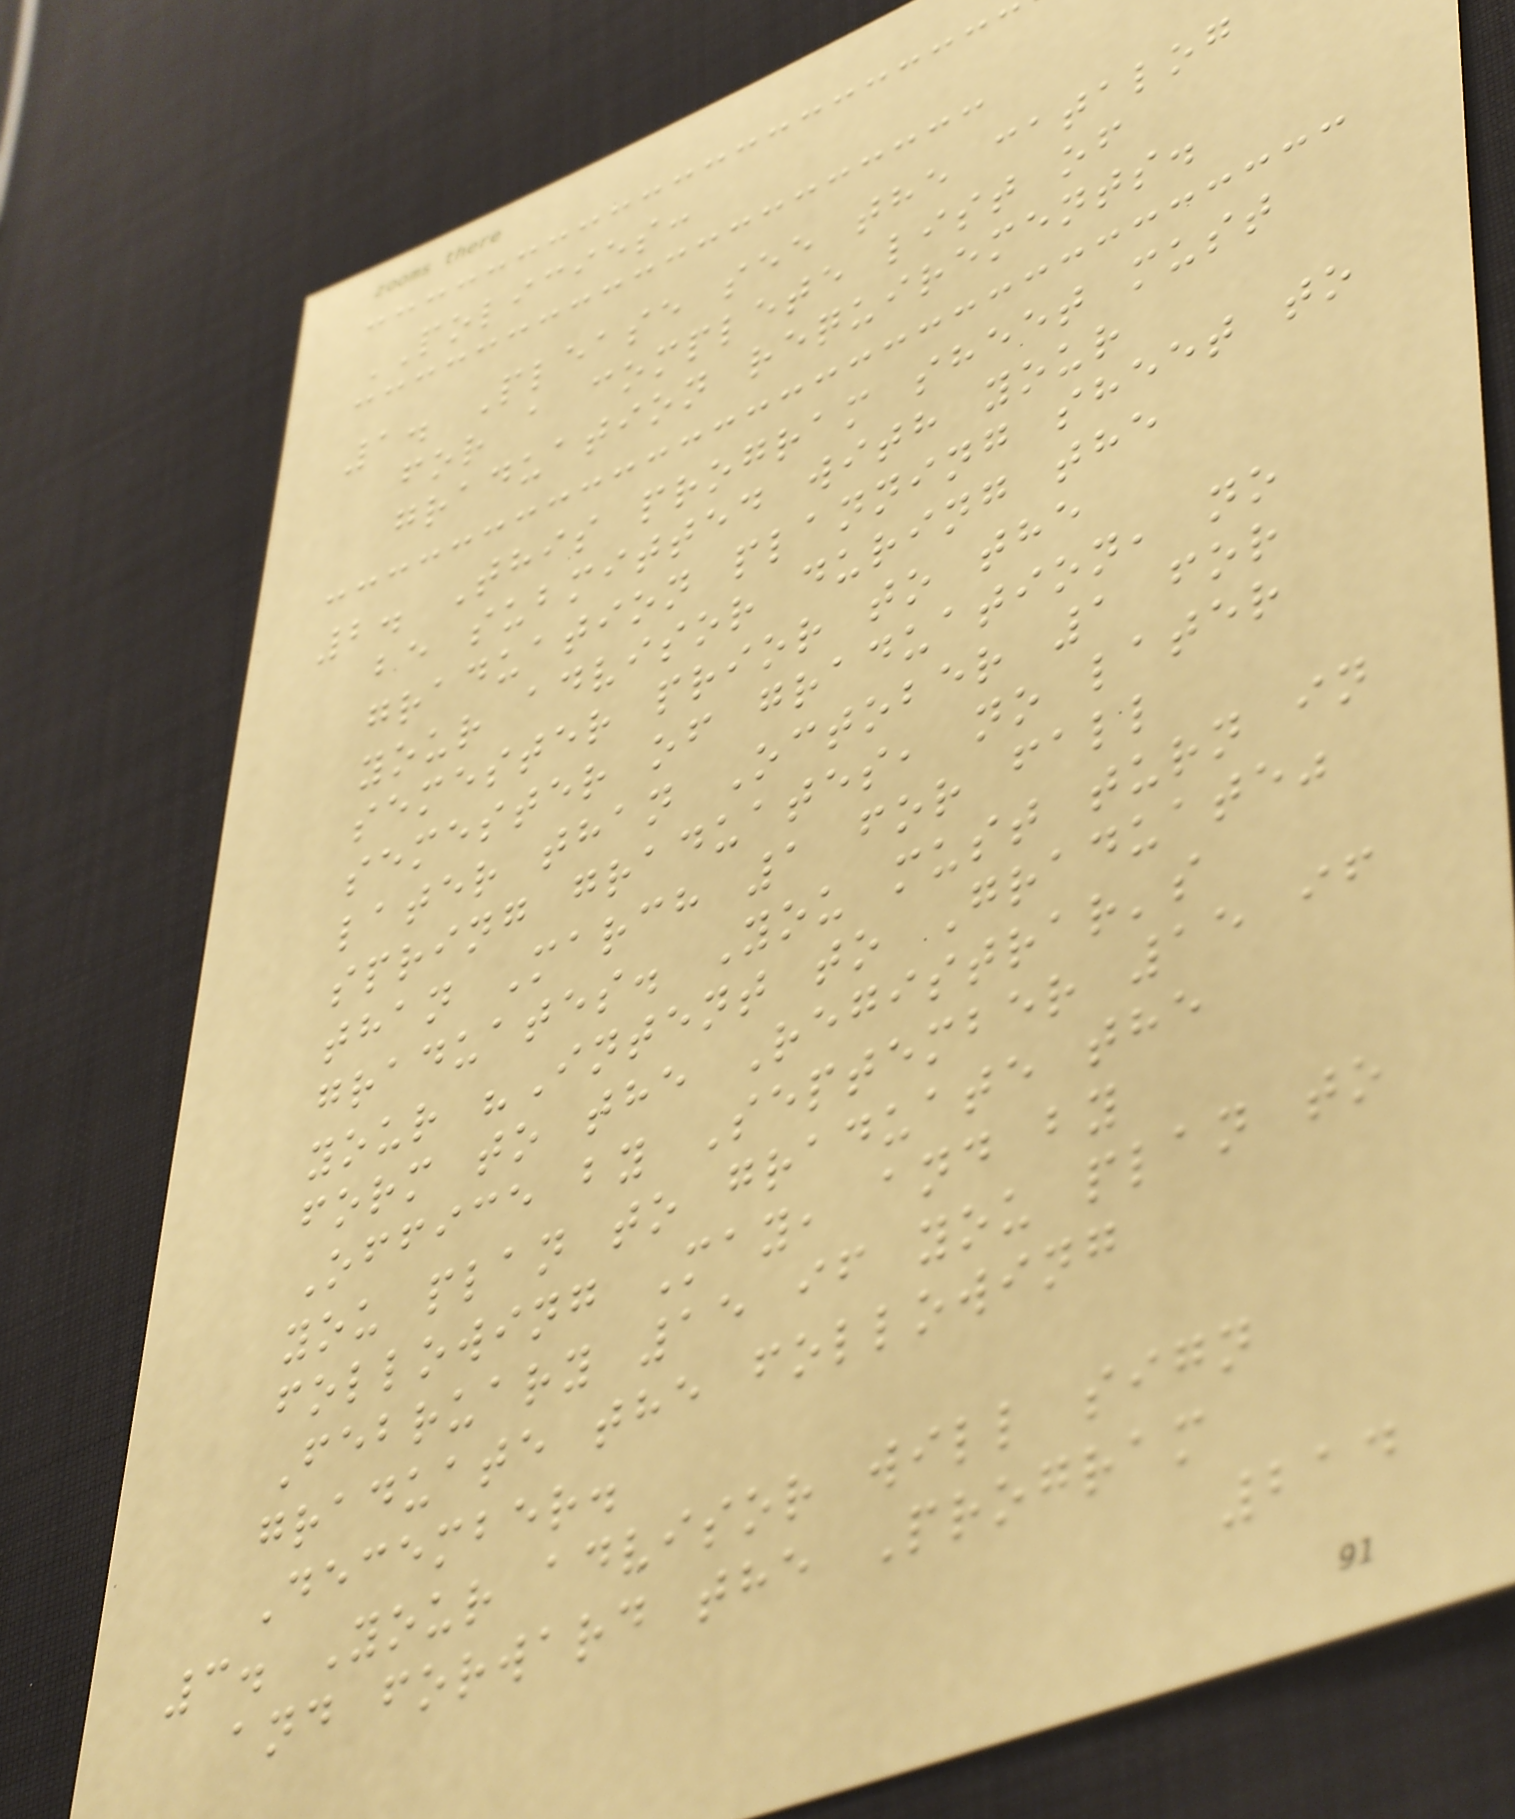POLICIES:
1. Please see the catalog
for a complete list of
graduation requirements.
2. This program sheet must
be submitted with your
graduation planning sheet to
your advisor during the
semester prior to the
semester of graduation, no
later than October 1 for
spring graduates, no later
than March 1 for fall
graduates. You must turn in
your "Intent to Graduate"
form to the Registrar's
Office by September 15 if
you plan to graduate the
following May, and by
February 15 if you plan to
graduate the following
December.
3. Your advisor will sign
and forward the Program
214
